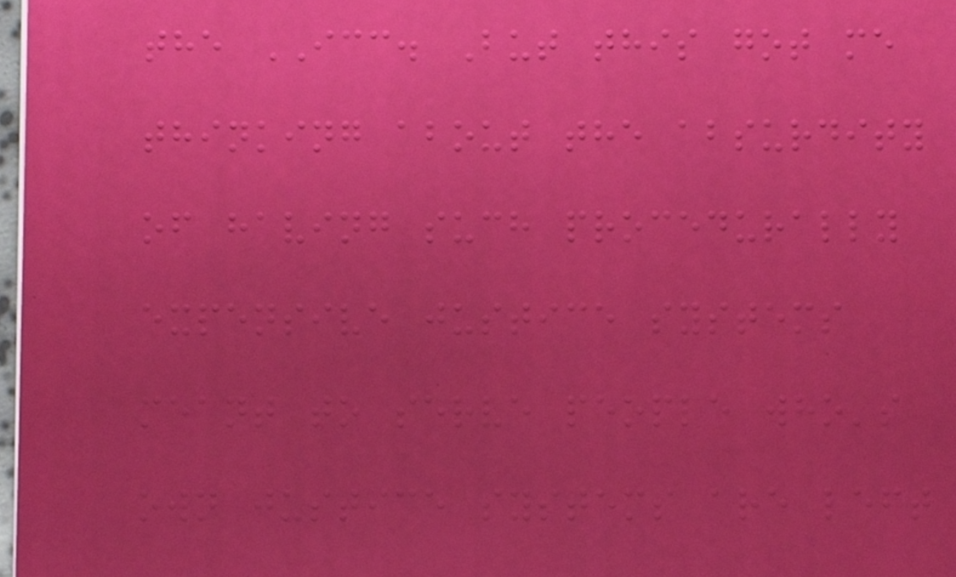the ICC. But this got me
thinking about the absurdity
of having such procedurally
expensive justice systems
meant to serve people who's
own justice systems are left
